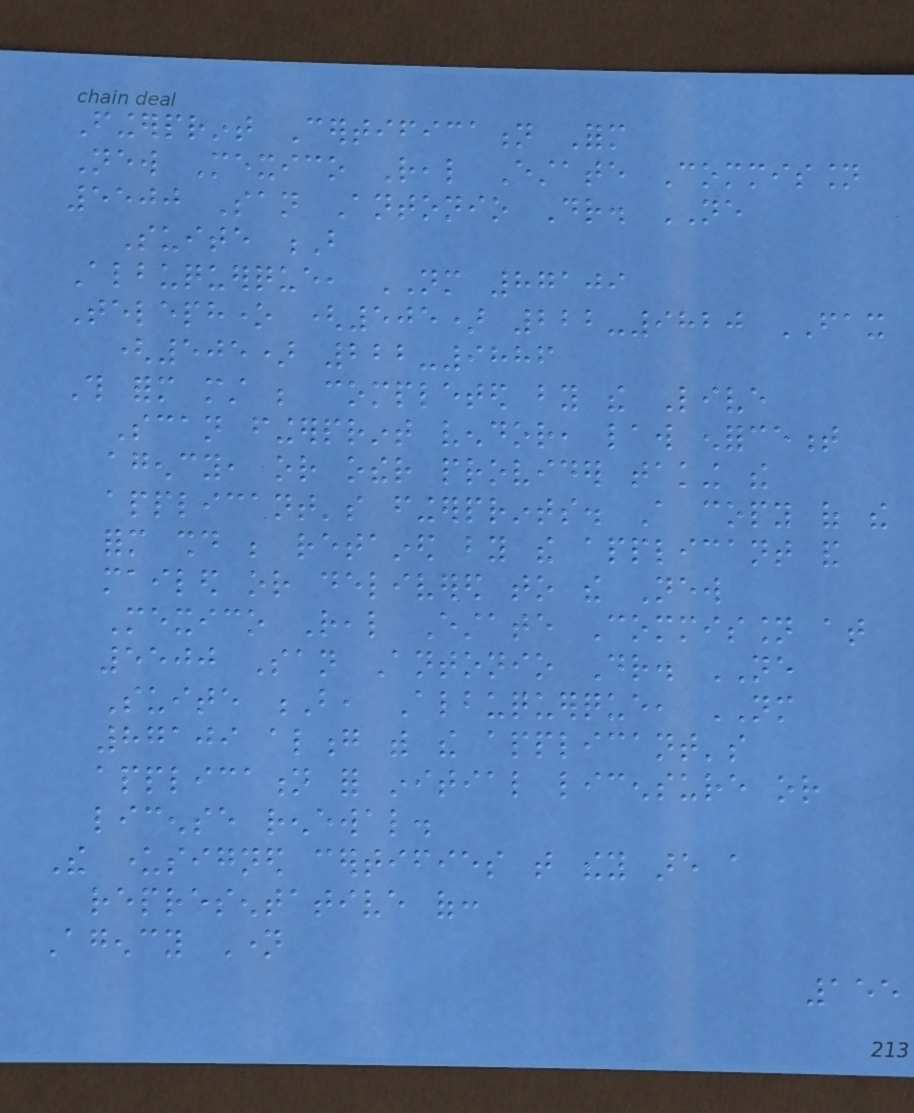Fingerprint Certification Form
New Mexico Real Estate Commission
5500 San Antonio Dr. NE
Suite B
Albuquerque, NM 87109
Telephone (505) 222-9820 FAX
(505) 222-9886
This form must be completed by the Live
Scan fingerprint vendor, law enforcement
agency, or other provider taking the
applicant's fingerprints. A copy of the
form should be retained by the applicant and
mailed or delivered to the New
Mexico Real Estate Commission at
5500 San Antonio Dr. NE
Suite B, Albuquerque, NM
87109 along with the applicant's
application for initial licensure or
license renewal.
The undersigned certifies that they are a
representative of:
Agency Name
155
